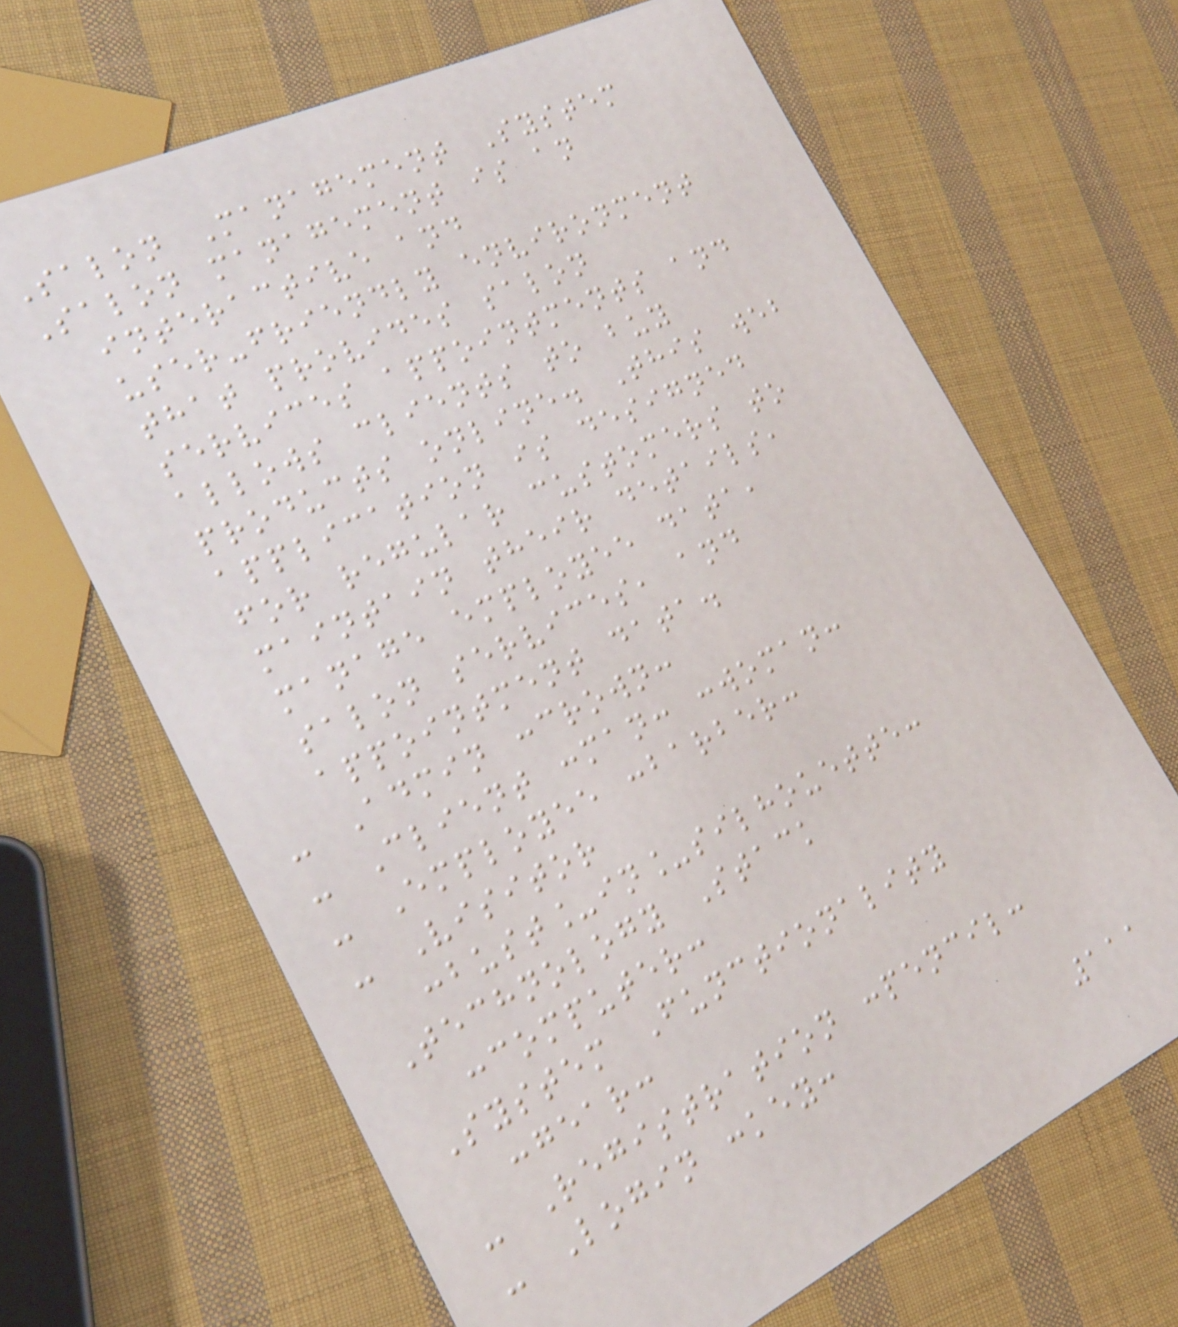Salon Management System
Salon management is an
interactive and
user-friendly environment
that provides salon
services appointments and
allows clients to buy
products online. This web
application is designed
for regular customers to
maintain their details,
manage employee data,
salon services, and
appointment data.
- Admin :crown:
- Client :man: :woman:
- Employee :barber:
- Visitor
:bust_in_silhouette:
Technology Stack
:computer:
System Functionality
:gear:
- Registration :pencil:
- Login :key:
111
